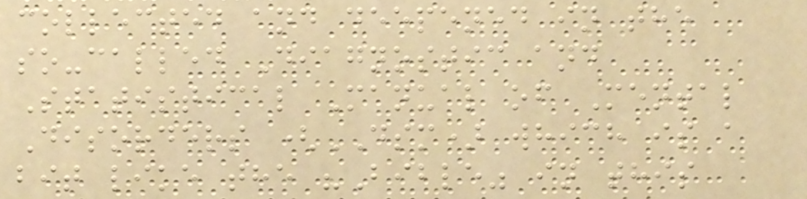collected and deepened in the
so-called Diagnostic and
Statistical Manual of Mental
Disorders (DSM) which is a
bit like the "Bible" in this
